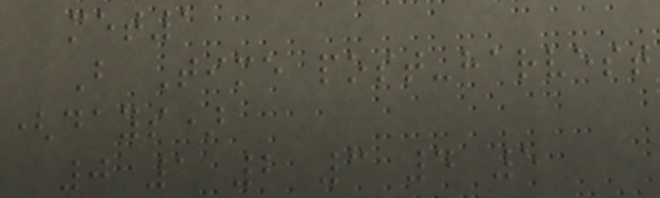met1
B Time post-harvest
(days)
0 1 2 3 4 5
